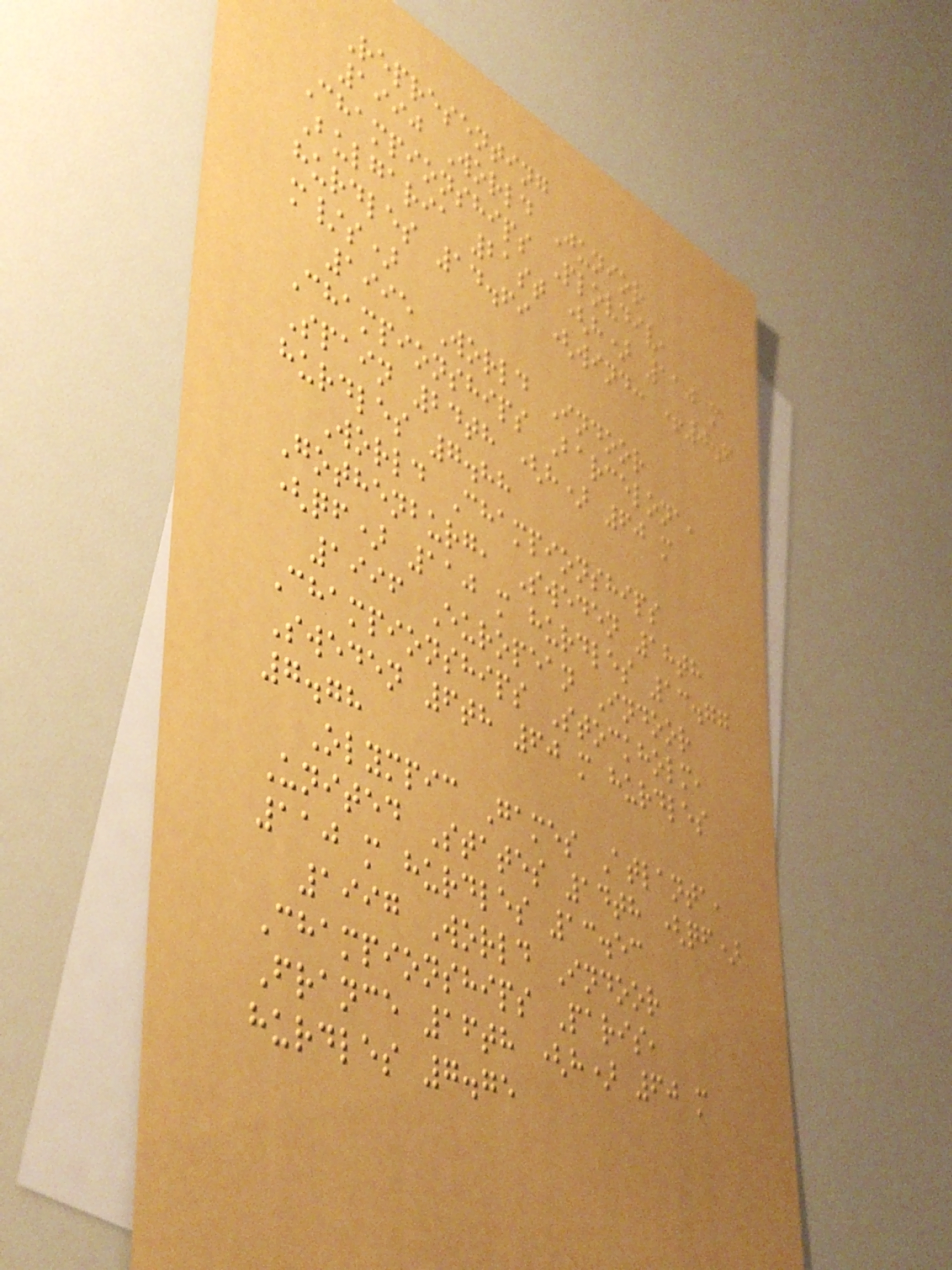Representing
1990 World Junior
Championships Plovdiv,
Bulgaria 21st (h) 110 m
hurdles 14.69 (wind: +0.6
m/s)
1995 World Indoor
Championships Barcelona,
Spain 24th (h) 60 m
hurdles 7.88
World Championships
Gothenburg, Sweden 18th
(qf) 110 m hurdles 13.77
1996 European Indoor
Championships Stockholm,
Sweden 6th 60 m hurdles
7.78
Olympic Games Atlanta,
United States 14th (qf)
110 m hurdles 13.53
1997 World Indoor
Championships Paris,
France 16th (h) 60 m
hurdles 7.75
